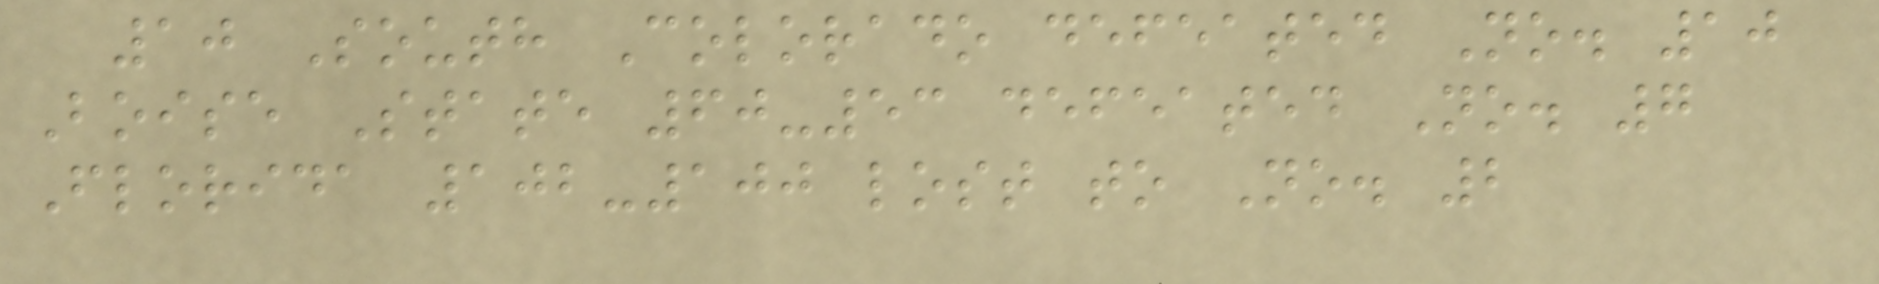10 South Colorado defeated No. 10
Boise State 60-53 defeated No. 7
Florida 102-100 lost to No. 2
